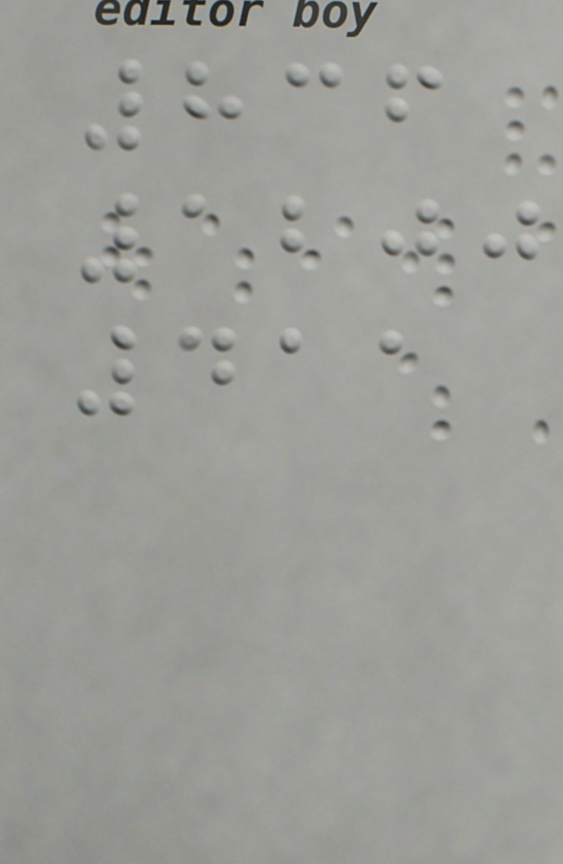836
1200
411
